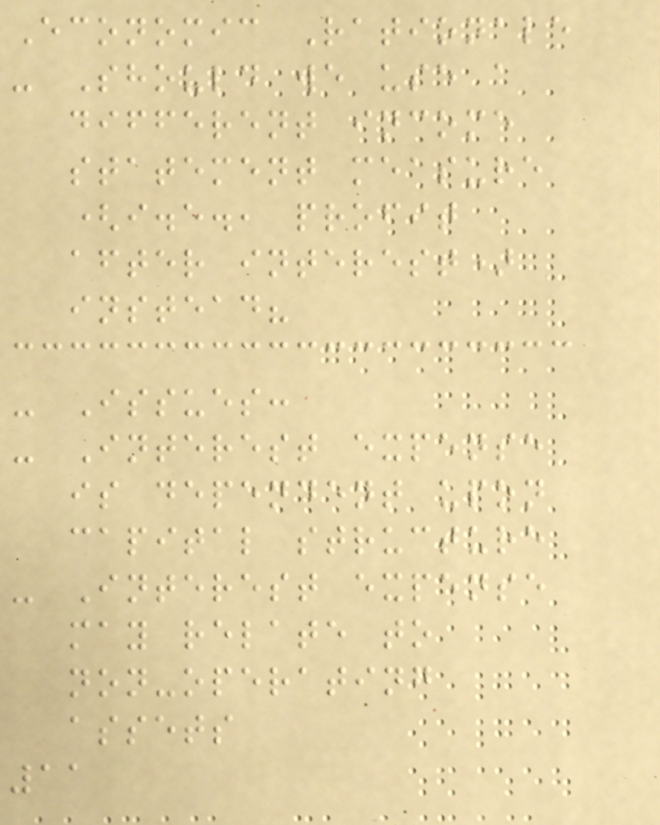Economic Rationale
- Should we use a
different income
statement measure
(i.e., profit
after interest)
instead?
- Issues:
- Interest expense
is dependent upon
capital structure
- Interest expense
may relate to
non-operating
assets
11
